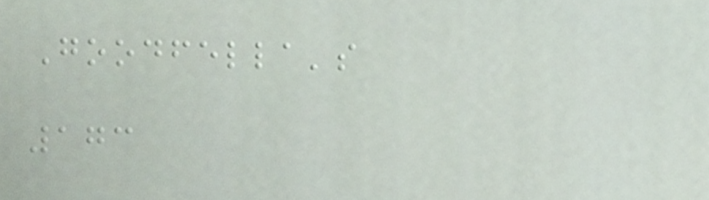Goodfella's
173
